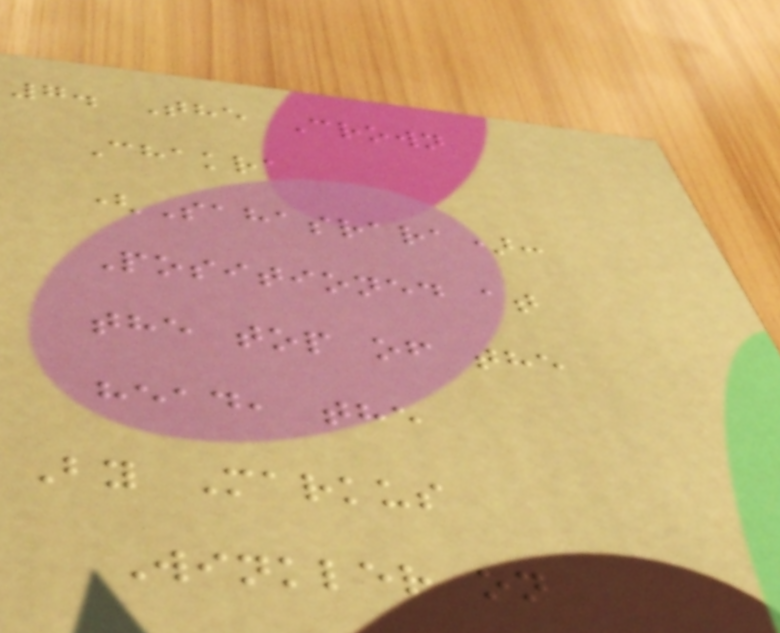7. The Crown
Chakra
(Sahasrara):
Positioned at
the top of the
head, the
By Markus
Winkler on
